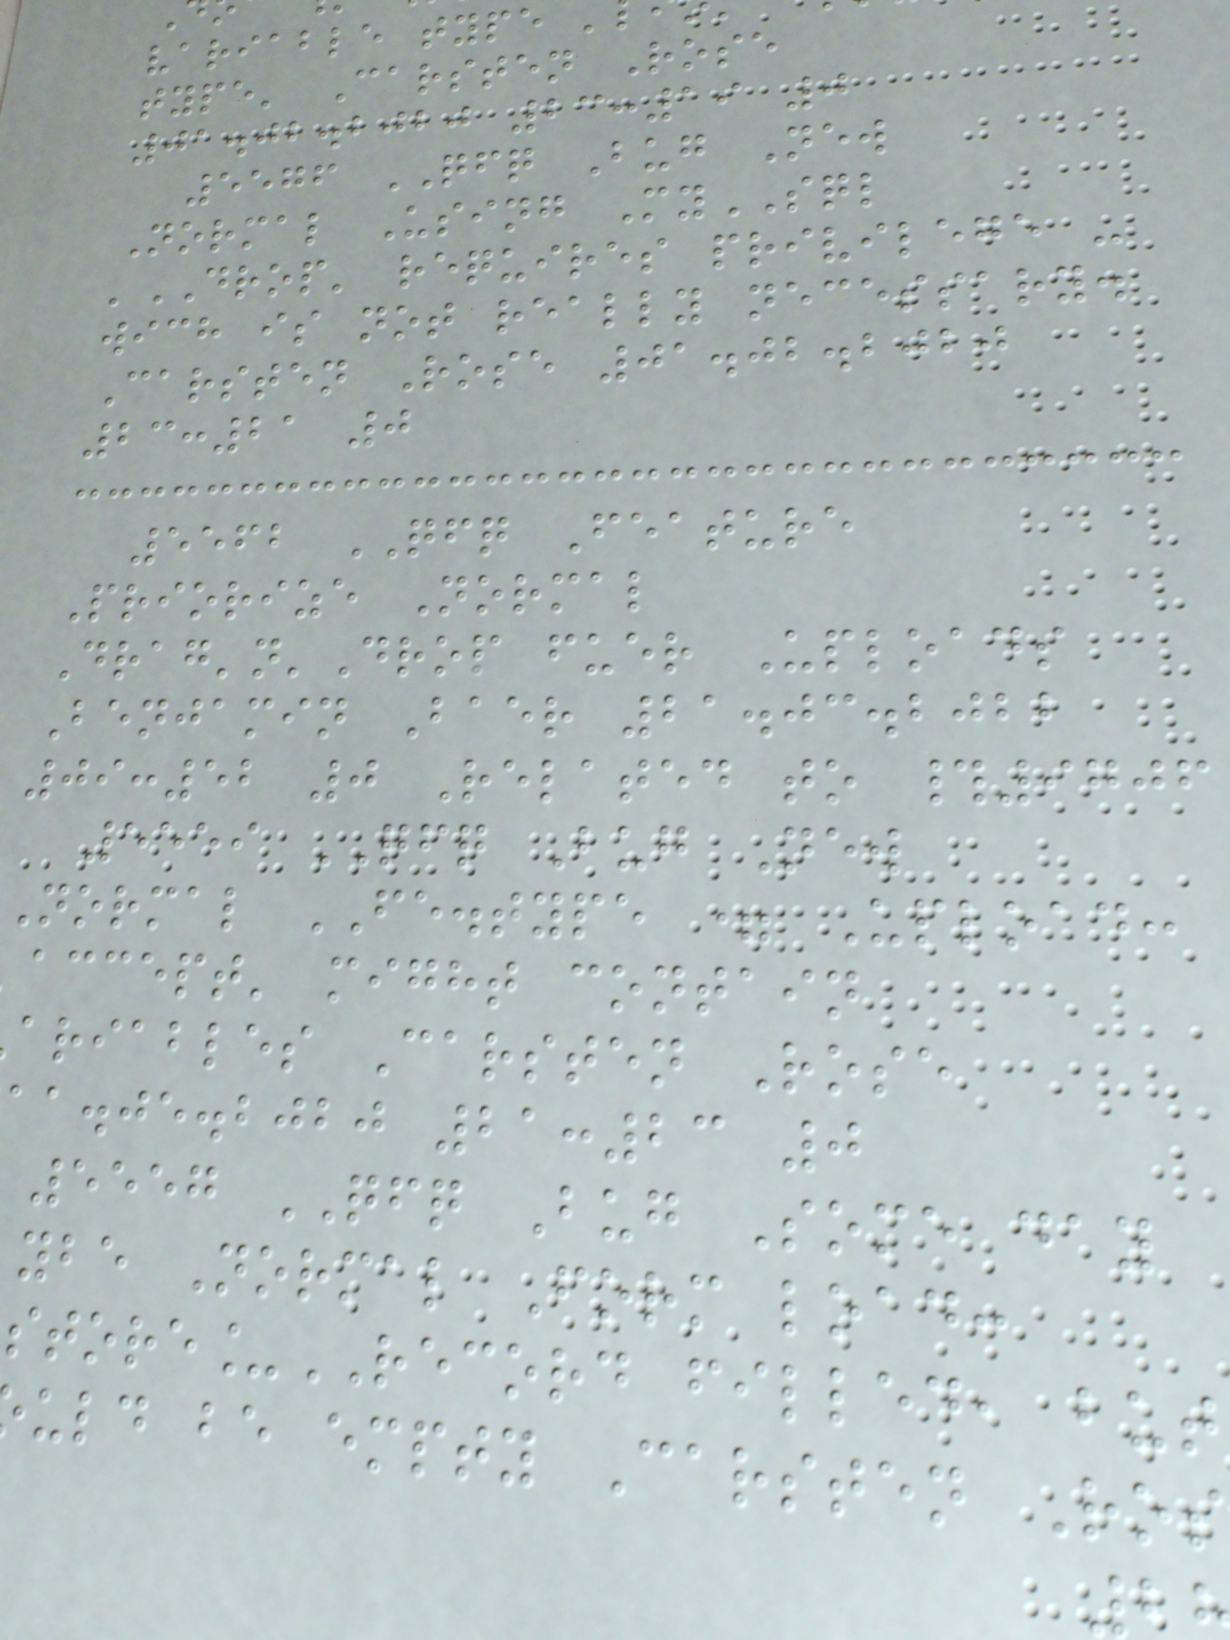variable type
type' Carsten Rose
01.02.2020 23:19 0
5576 QFQ Bug New
Normal Using MySQL
'DROP' requires privilege -
wich is not really necessary.
Carsten Rose 01.02.2020
23:21 0
5562 QFQ Feature
Priorize Normal
Drag'n'Drop fuer Uploads
Benjamin Baer 21.03.2022
09:52 0 Related to #9706
5559 QFQ Bug New
Normal FE.type = Upload:
accept' might contain
ariables Carsten Rose
aa.je.bjbj 21:23 0
5557 QFQ Bug Some day
ybe Normal Form load:
_RECORD filled, but
uld be empty Carsten Ros
